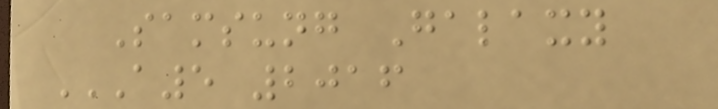Samsung Galaxy
A5 2016
